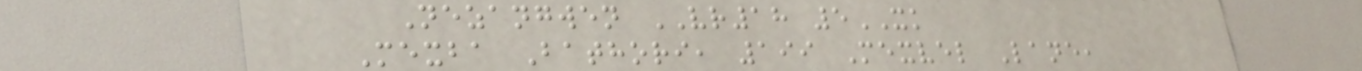Nezangwen VR18 5XK
Mexba Bathori, 199 Mexvel Lane,
